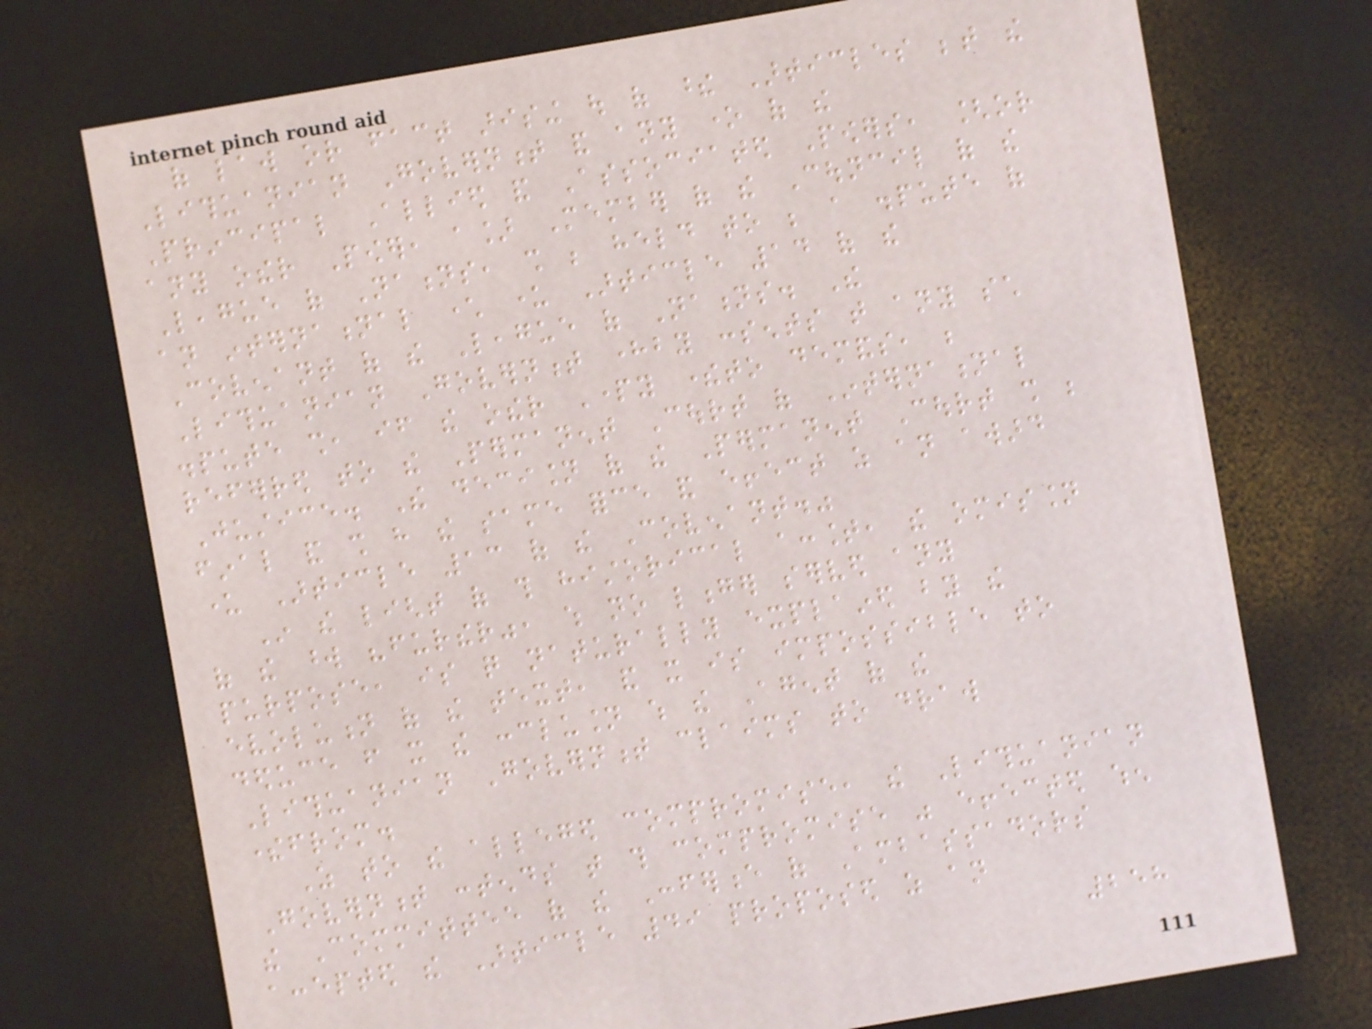of law or fact arising out of these Articles between the
Lithuanian Government and any one of the
Principal Allied and Associated Powers, [or
any other Power, a] Member of the Council of the
League of Nations, shall be held to be a dispute of
an international character under Article 14 of the
Covenant of the League of Nations. The
Lithuanian Government hereby consents that any such
dispute shall, if the other Party thereto demands, be
referred to the Permanent Court of International
Justice. The decision of the Permanent Court shall be
final and shall have the same force and effect as an award
under Article 13 of the Covenant."
In the light of this historical account, the omission
of the word "further", which no longer served any
purpose, is quite naturally explained by the
evolution of the text, and it is impossible to
deduce from it the conclusion which the Agent of the
Lithuanian Government claims to draw
therefrom.
As to the alleged compromise, the Lithuanian
Government contends that this compromise was effected when
the Committee of the Conference of Ambassadors
accepted the Article 49 proposed as an
258
